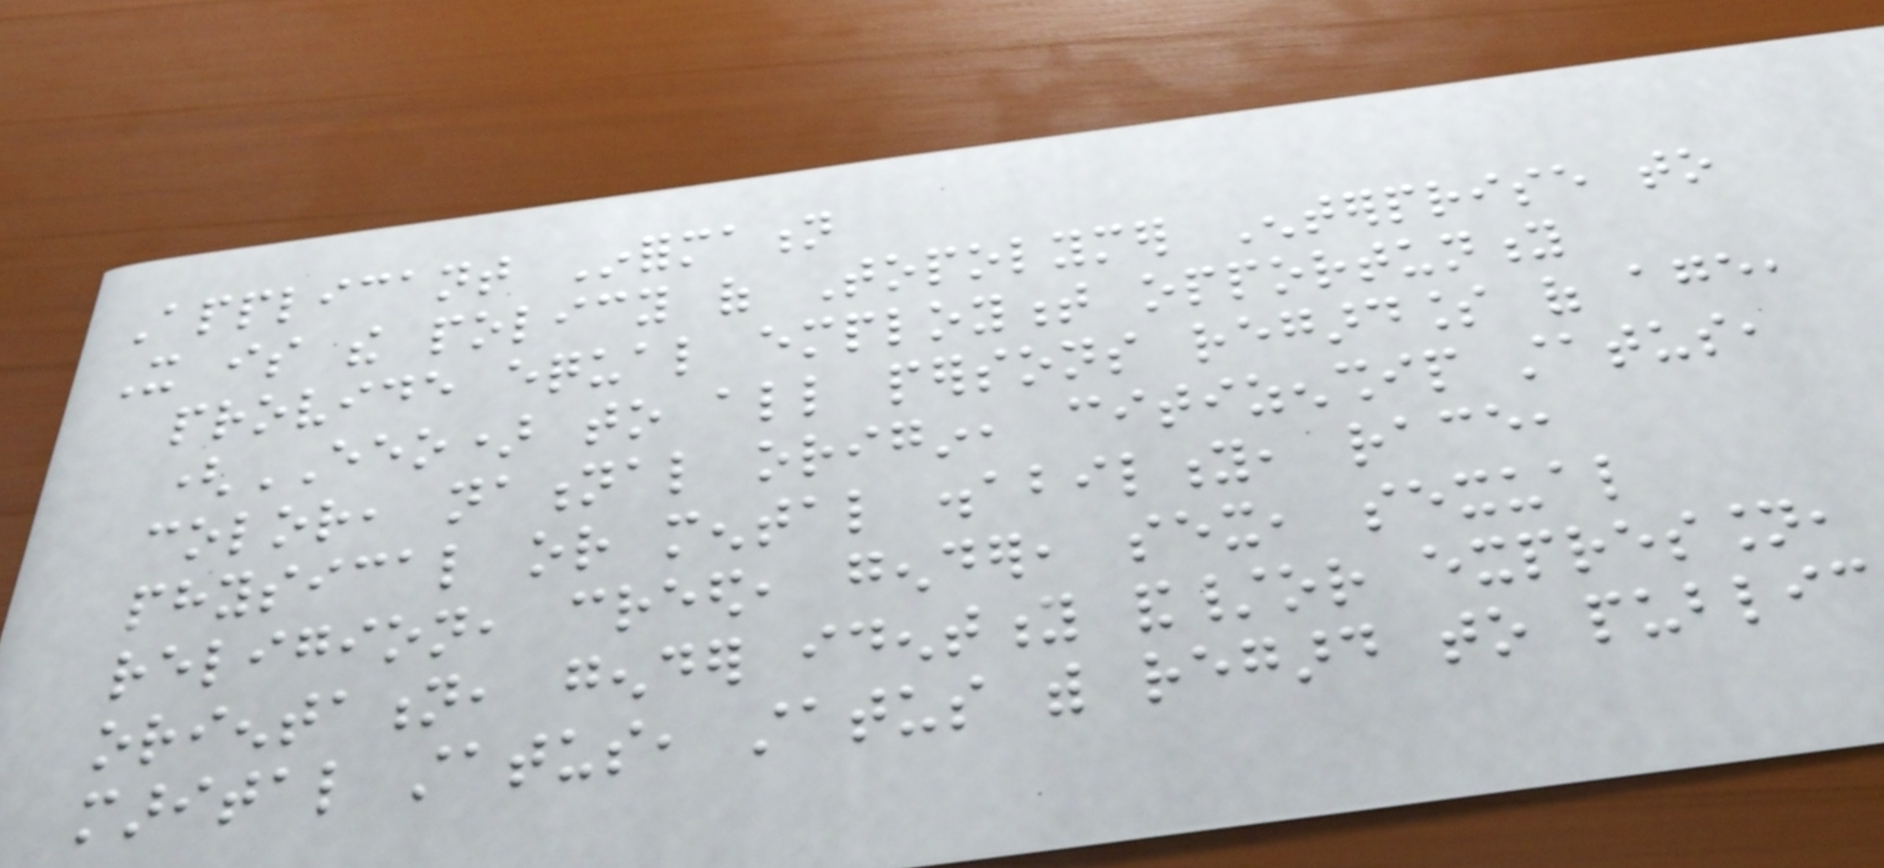Applicant Information
It is the policy of Topolymer Enterprise to
provide equal employment opportunity
(EEO) to all persons regardless of age,
color, national origin, citizenship status,
physical or mental disability, race,
religion, creed, gender, sex, sexual
orientation, gender identity and/or expression,
marital status, status with regard to public
